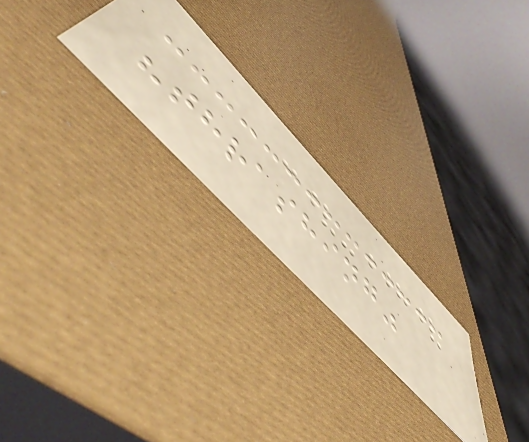"thrashing"
